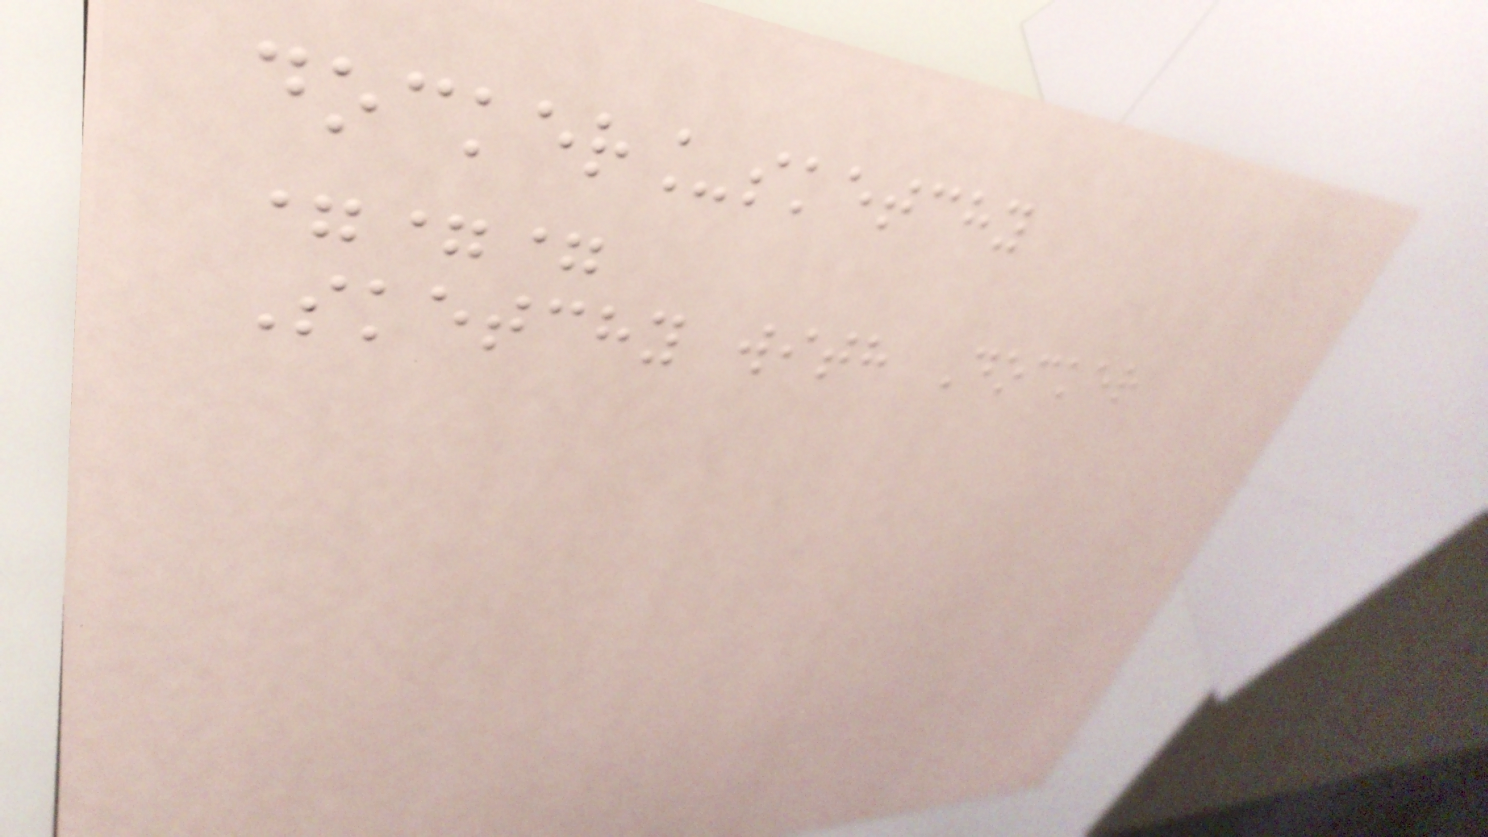docker_sketchy
===
Sketchy with Docker
